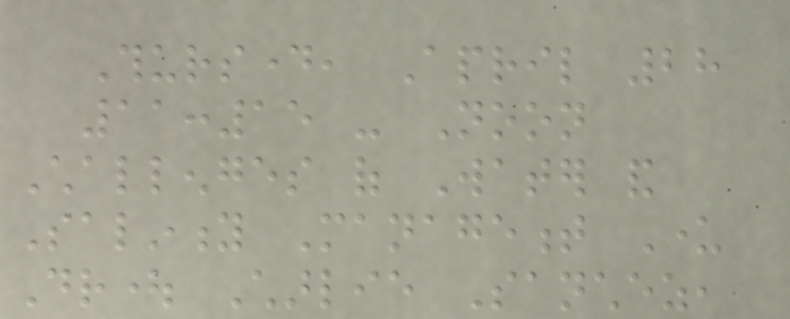Thursday, April 28
11:15 - Noon
Challenges of Water and
Salinity Management Under
Drought Charlie Sanchez,
